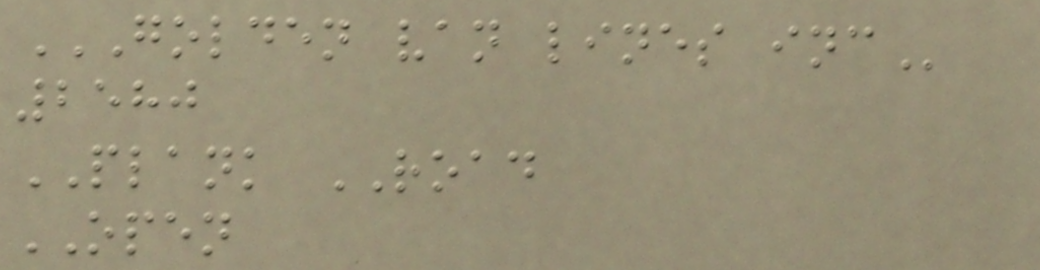GOLDEN VAN LINES INC
2580
PLANK ROAD
OPEN
